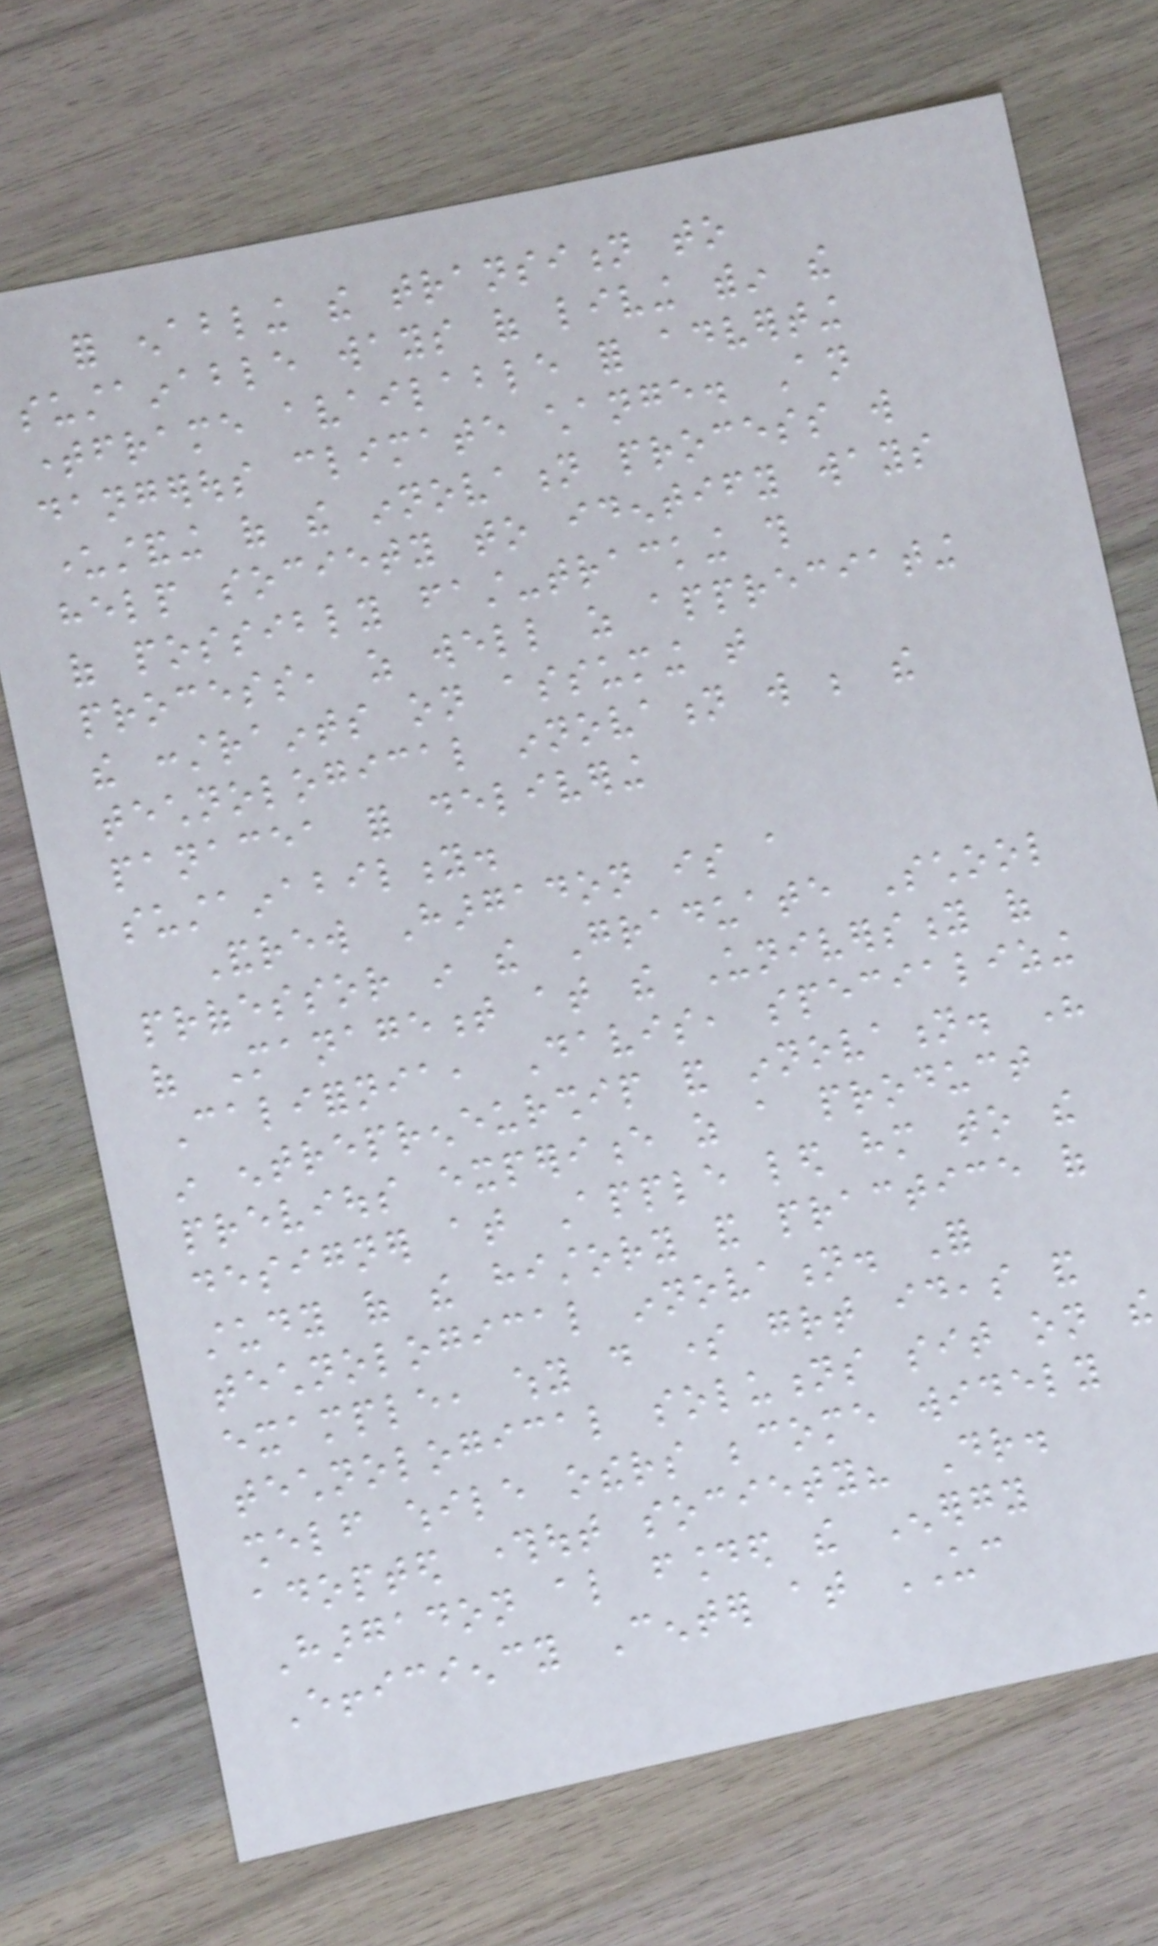for enabling the transition to
sustainable ways of living within the
timeframe available for adverting
dangerous climate change. An
understanding of the innovation process will
help society to identify ways
of possibly fast-tracking this
process, as well as appreciating
the constraints on assuming that
technological innovation will be the
panacea for delivering
sustainability.
Andrew Hargadon is a
professor in the Graduate School
of Management at the University of
California, Davis, specializing
in entrepreneurship and innovation. His
previous experience as a product
designer at Apple led him to the
study of the history and practice of
technological innovation. For
example, why do some great ideas and
technological solutions sit on the
shelf while others become widely
adopted throughout society? Dr.
Hargadon also founded the Energy
Efficiency Center at UC
